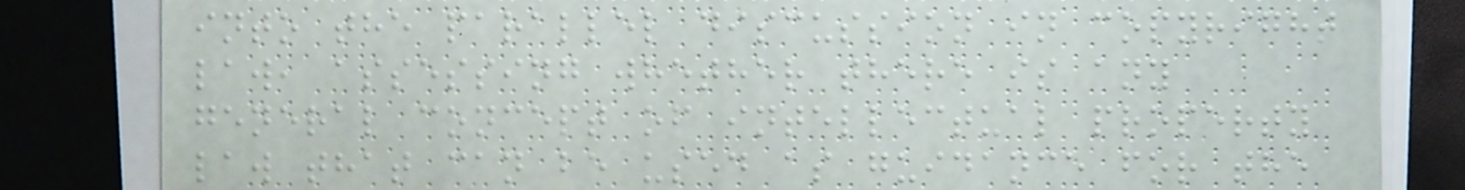into the parallel discussion in copyright
law, assessing whether there is any
general concept of intellectual property
law that can be used as guidance for the
